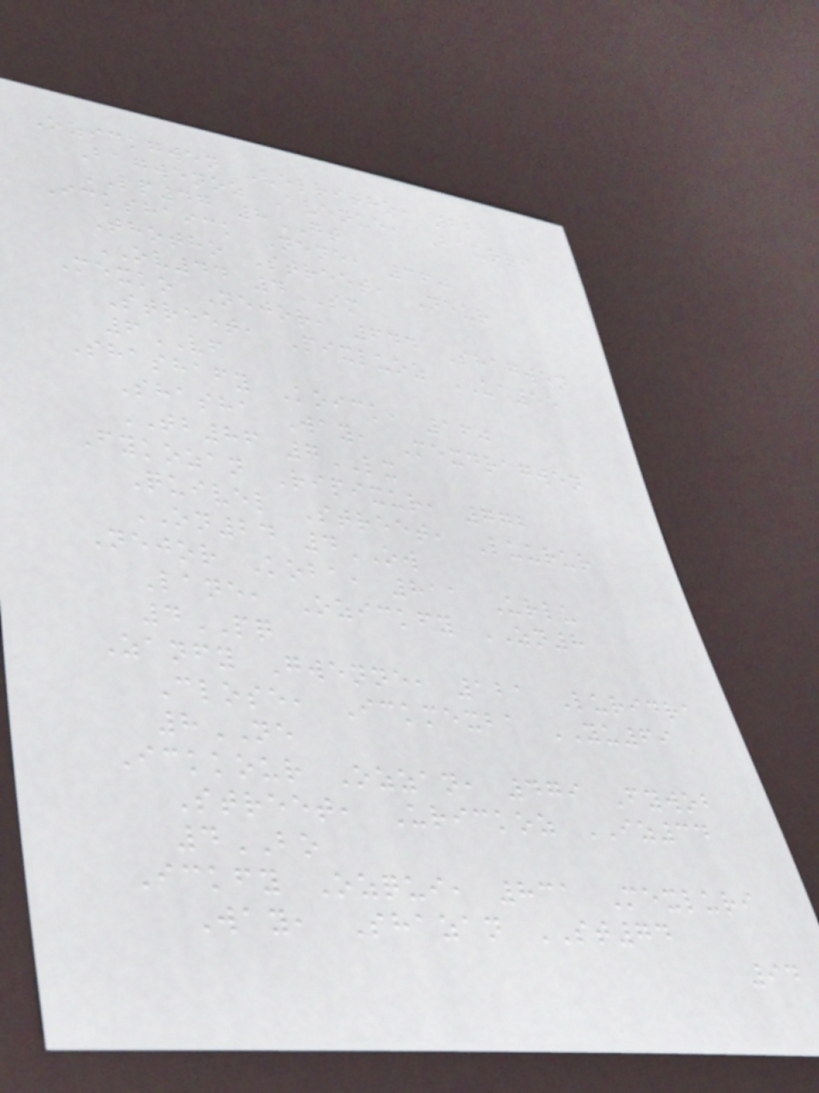Ozickgwen Velritho, 222
Bagwenoz Avenue, Baurri
LP47 8GT
Ickshaick Nene, 360
Thotho Street, Neur
OV44 4SM
Mexko Nejor, 644 Shagwen
Street, Pixluoz UA55
6VF
Shashafy Koick, 160
Shasha Way, Mexdragwen
TB86 7LX
Fykozan Ripixur, 772
Quivel Street, Luurur
ON24 4OW
Nejor Koba, 811 Urlu
Lane, Ozickfy ZN8
4PQ
Zanfy Gwenne, 121 Luridra
Close, Ickmexba YU69
8NE
Ickkour Ozzan, 479 Fywob
Street, Urickoz IZ34
4BO
Ickfy Ozqui, 831 Mexluri
Way, Shazan ST74
94
